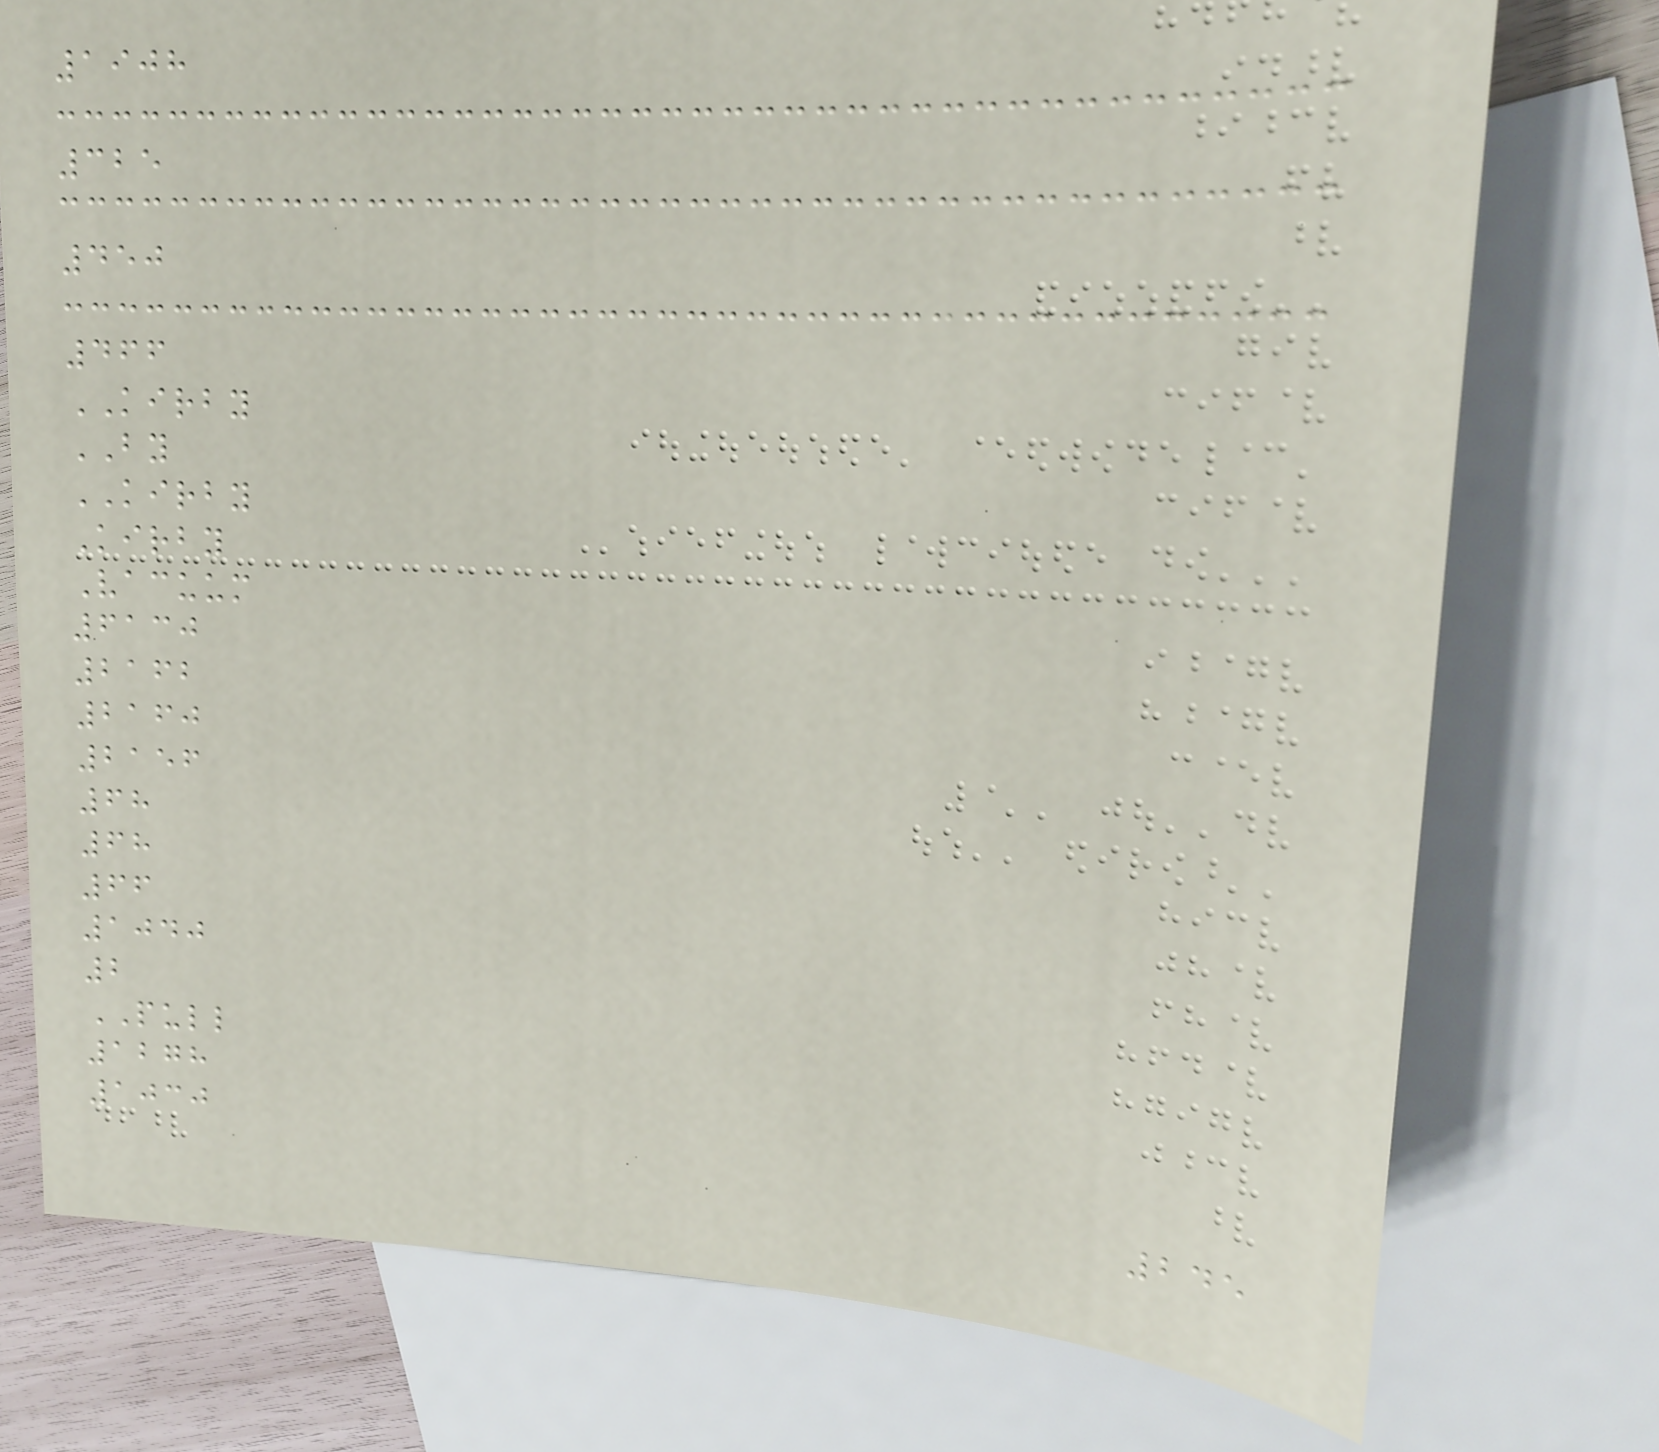1908
325
450
466
KIRBY
BY
KIRBY
Kirby
Vacuum
6130
2162
2160
2156
68
68
66
1040
2
PULL
1278
1030
245
